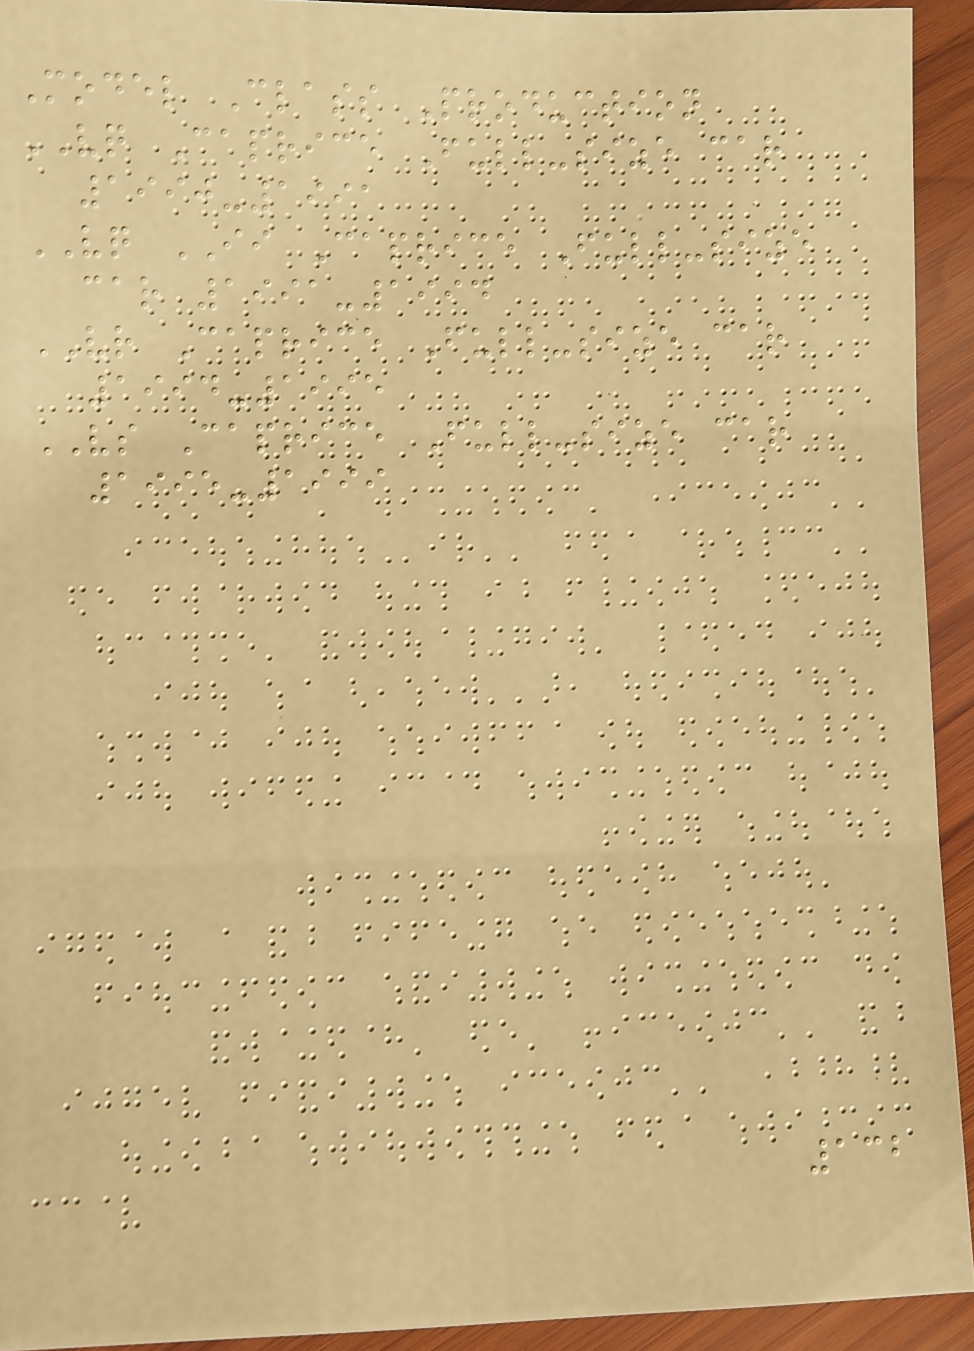Model Class Production
VQ Caprice Full-size car
1990-1991
VQ II Caprice Full-size
car 1991-1994
VR Caprice Full-size car
1994-1995
VS Caprice Full-size car
1995-1999
132
